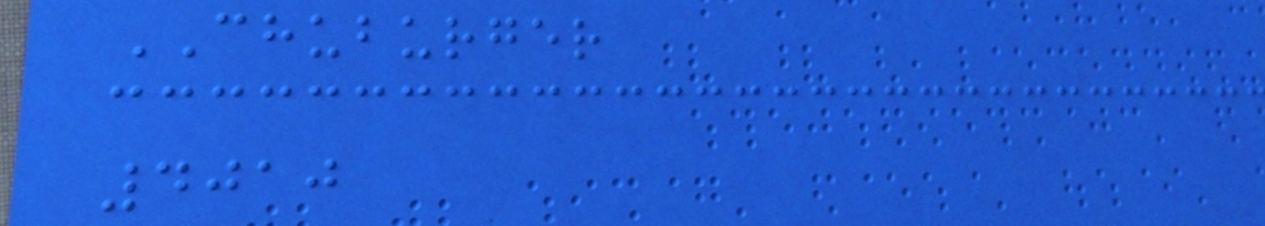CHUBURGER
4010
